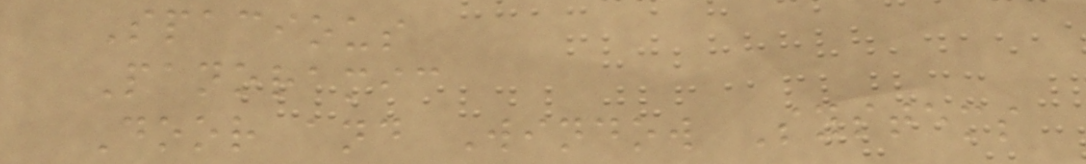Spacious
Panoramic
Door and Window Systems
